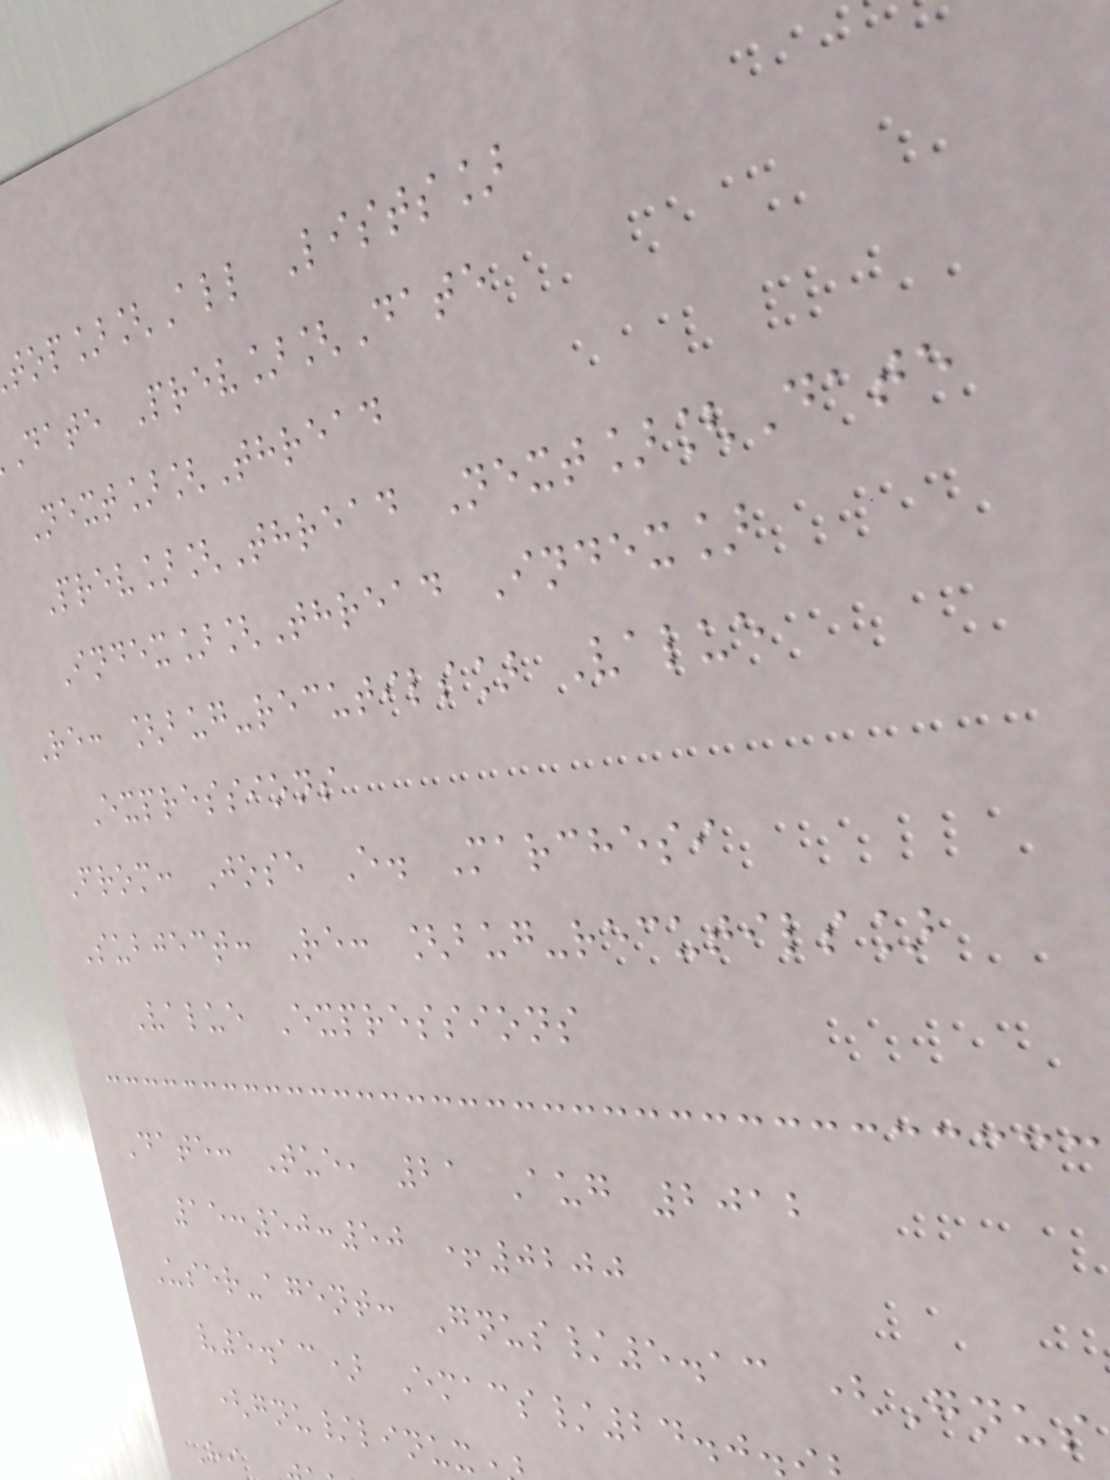op][All Lists]
Date Prev][Date
Next][Thread
Prev][Thread Next][Date
Index][Thread Index]
Re: [bug-recutils] Value
Expressions
From: Jose E. Marchesi
Subject: Re: [bug-recutils]
Value Expressions
Date: Tue, 21 Aug 2012
15:50:50 +0200
User-agent: Gnus/5.13 (Gnus
v5.13) Emacs/24.0.
(gnu/linux
